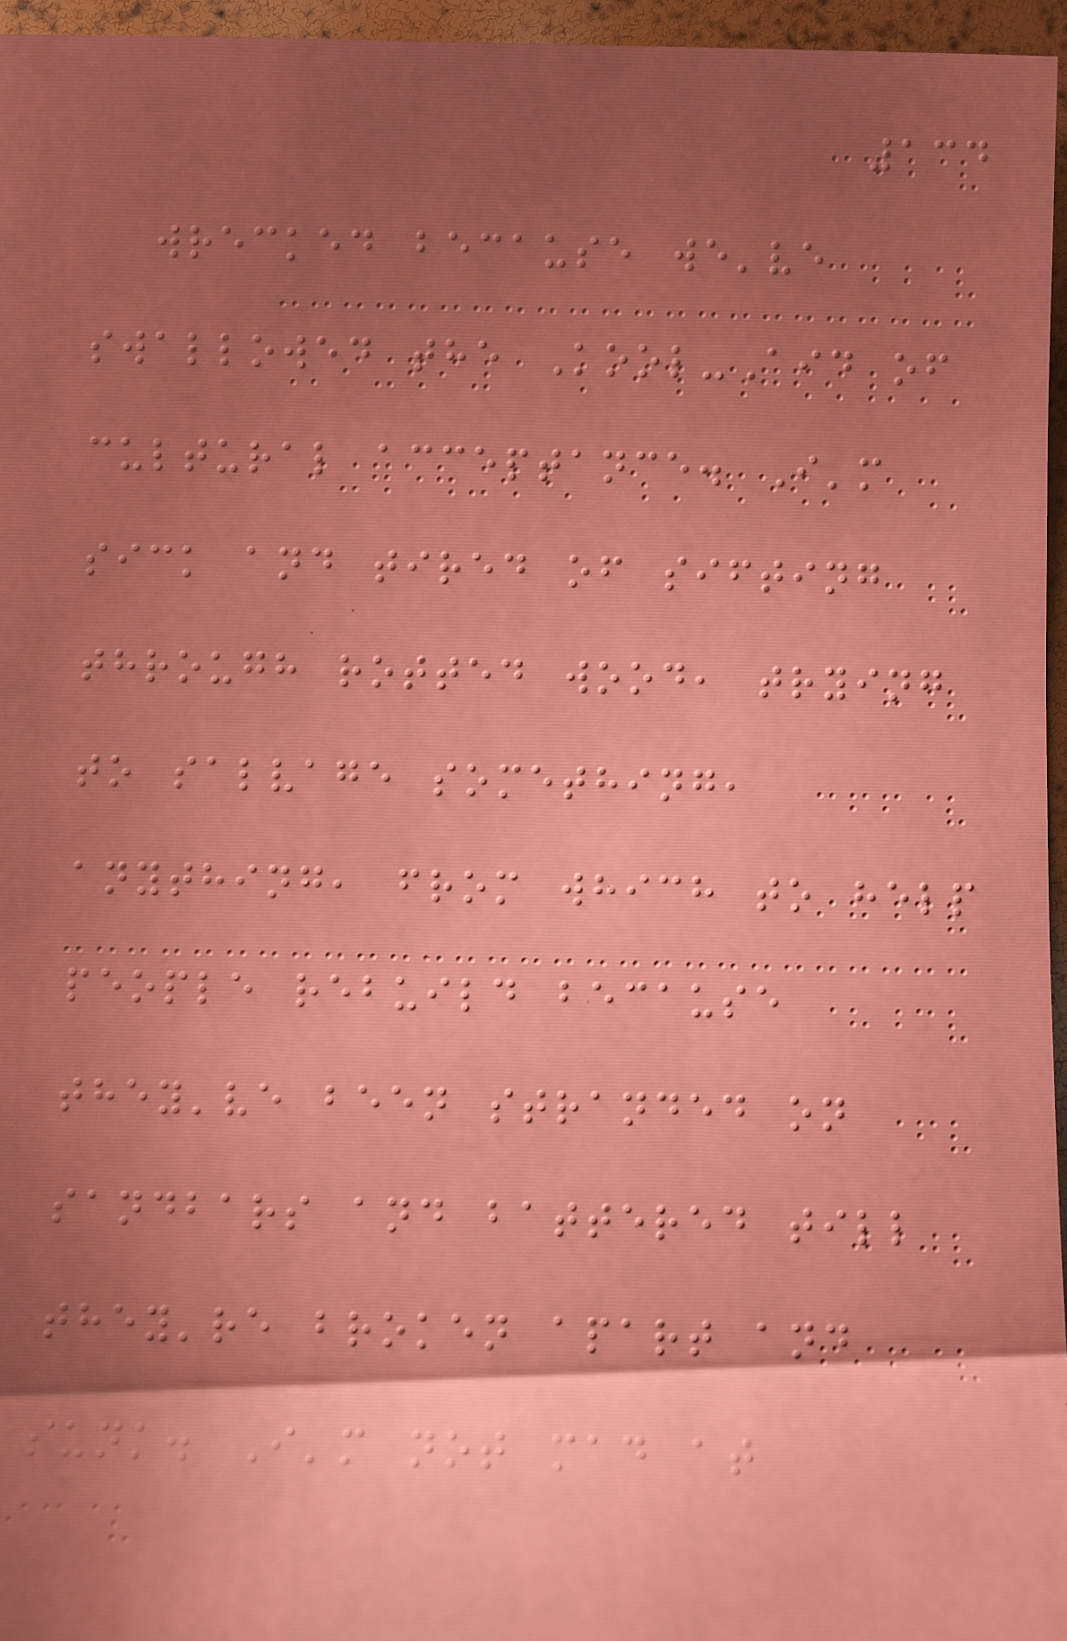134
wrecked because we've
swallowed the Kool-Aid of
cultural acceptance. I'm
sick and tired of sifting
through rotted wood, trying
to salvage something,
anything, from which to help
people rebuild because
they've been stranded on
sandbars and battered till
they're broken apart and
sunk. I'm not mad at
